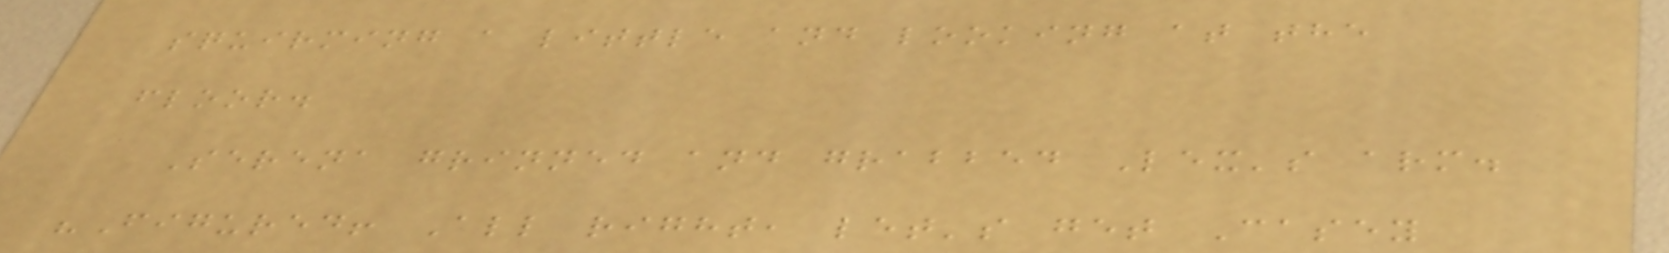squirming a little and looking at the
floor.
Serena grinned and grabbed Lex's arm.
"Figured! All right, let's get Casey
